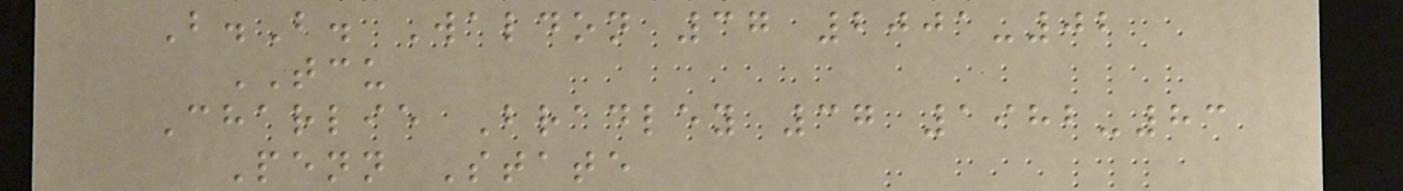B.B. Waldon 37 2001-02
TCU
Charlie Bradley 37 1982-83
Penn State
